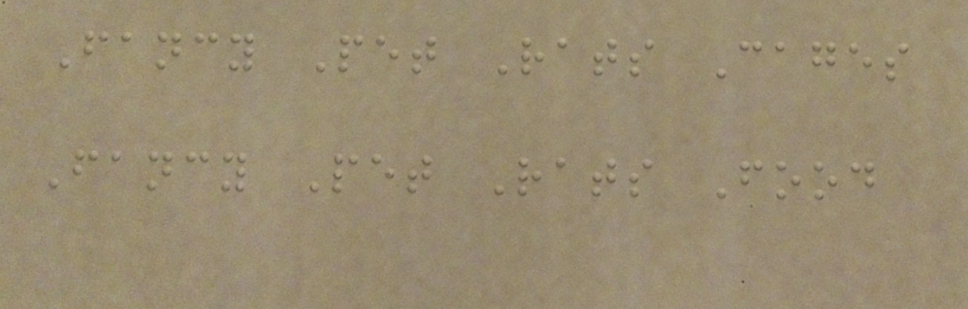Fancy Pet Rats Cages
Fancy Pet Rats Food
